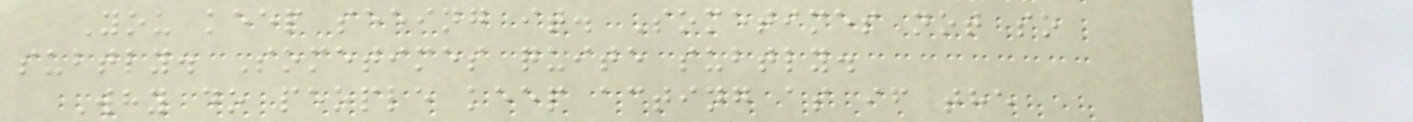You keep seeing it. Sometimes not so
subtly. Sometimes quite subtly.
Why do people keep acting as if the
